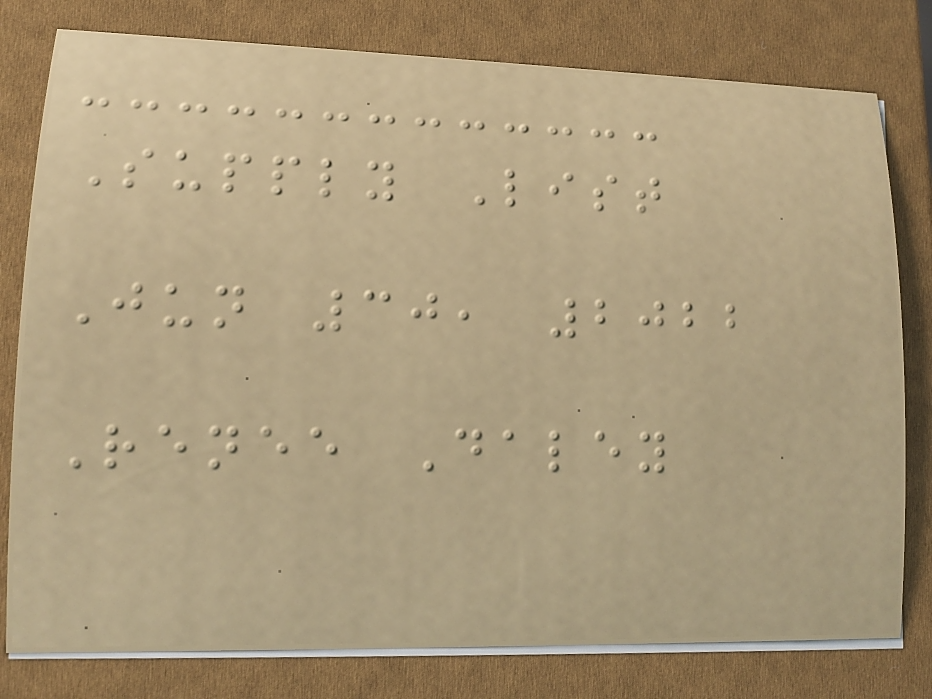Supply List
Jun 30, 2022
Renee Daley
